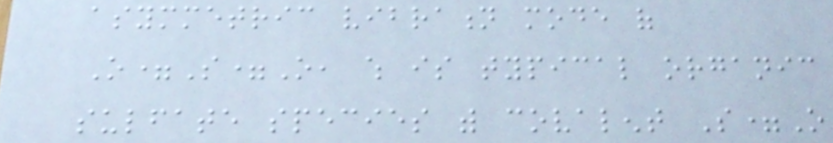asymmetric vibration mode of
O=S=O, which is typical organic
sulfate species with covalent S=O
